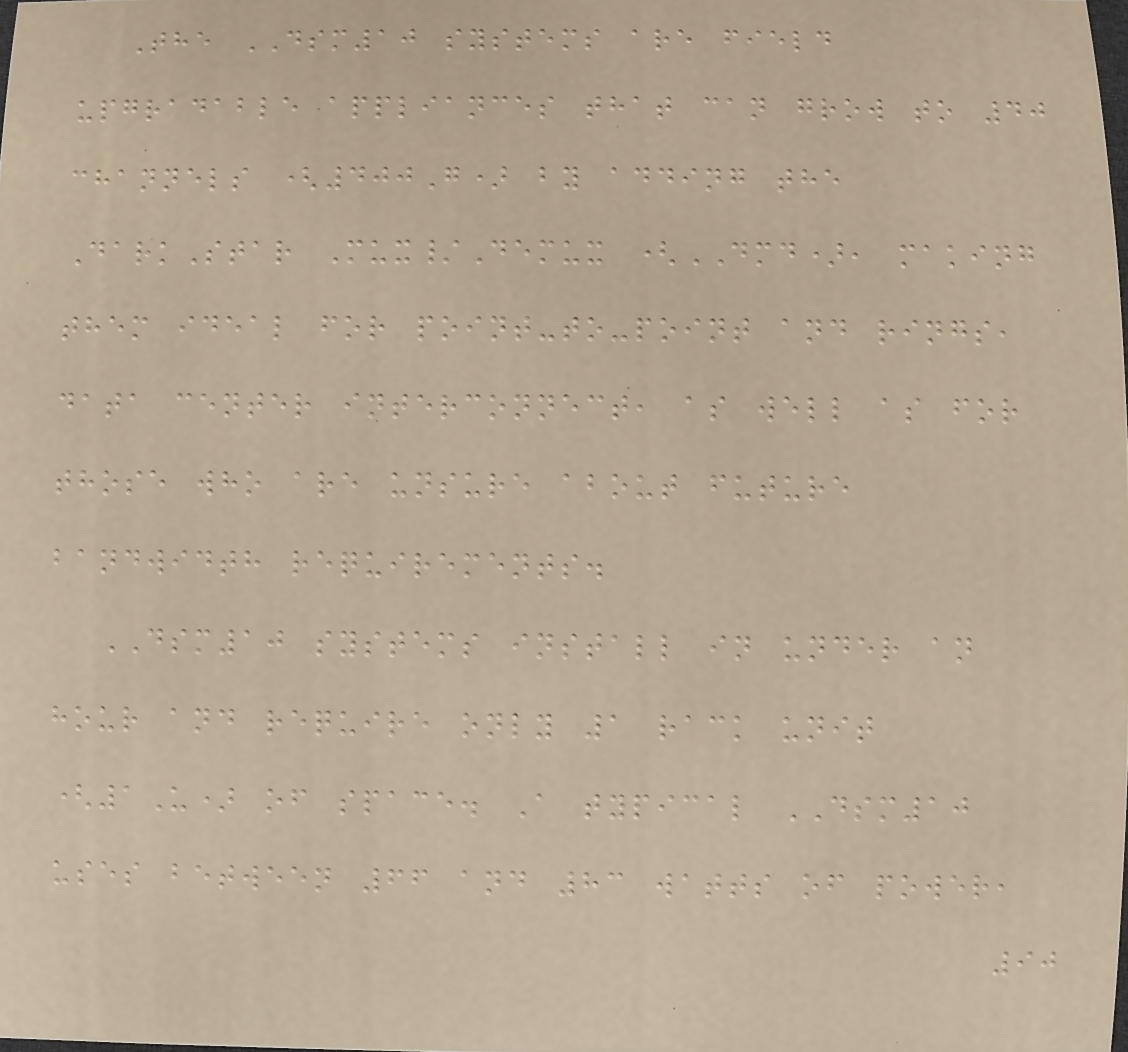The DSM10 systems are field
upgradable appliances that can grow to 40
channels (400G) by adding the
DarkStar Mux/Demux (DMD), making
them ideal for point-to-point and rings,
data center interconnect, as well as for
those who are unsure about future
bandwidth requirements.
DSM10 systems install in under an
hour and require only 1 rack unit
(1U) of space. A typical DSM10
uses between 66 and 83 watts of power,
90
